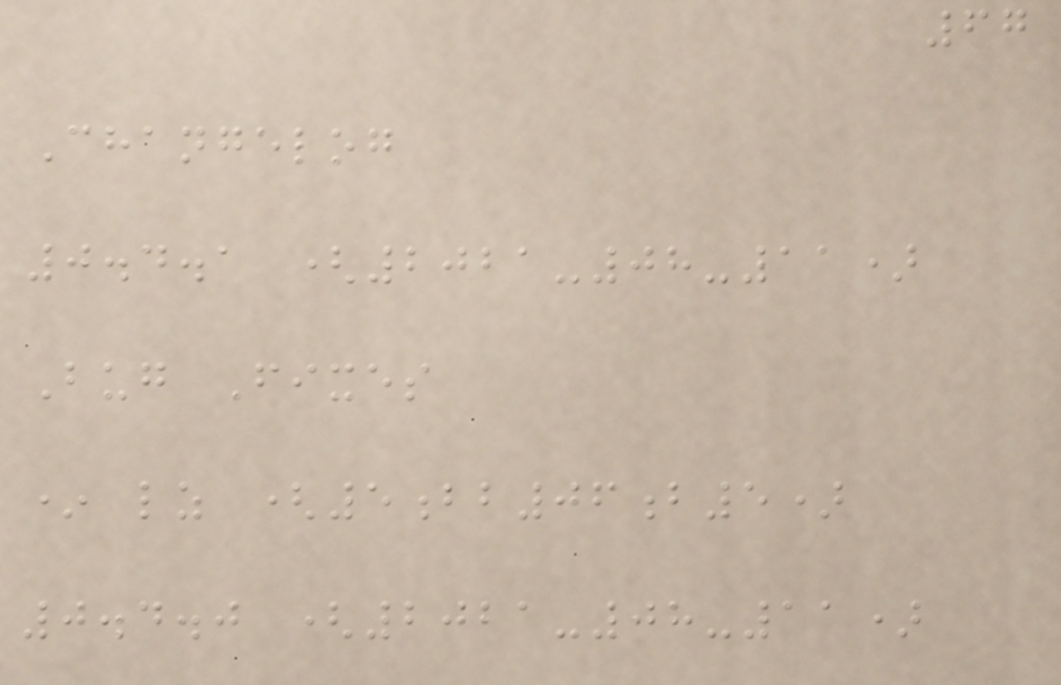67
Changelog
0.4.1 (2021-08-11)
Bug Fixes
* lz (5bb06b5)
0.4.0 (2021-08-11)
